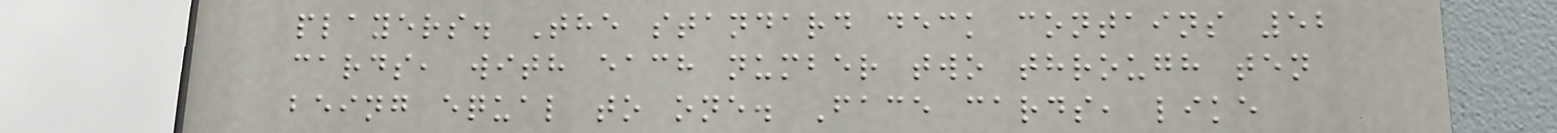players. The standard deck contains 52
cards, with each number two through ten
being equal to one. Face cards, like
